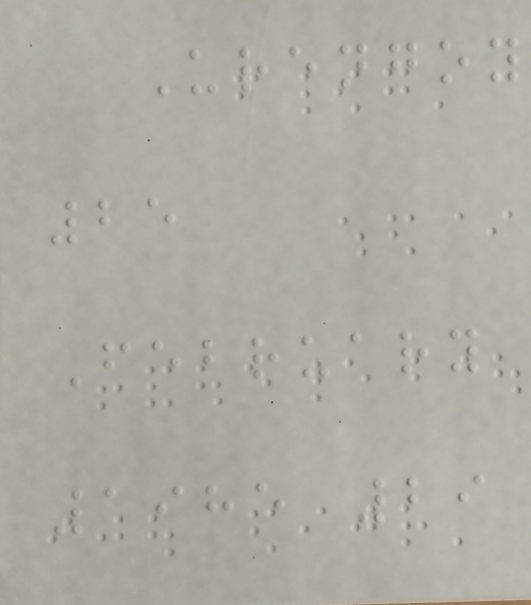Urengoy
25
February
1985 29
